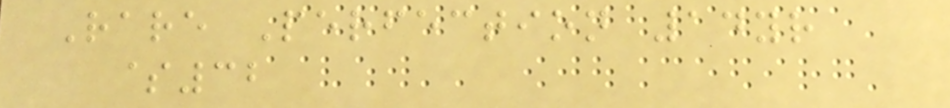Rare Perfection 14yr
$32
